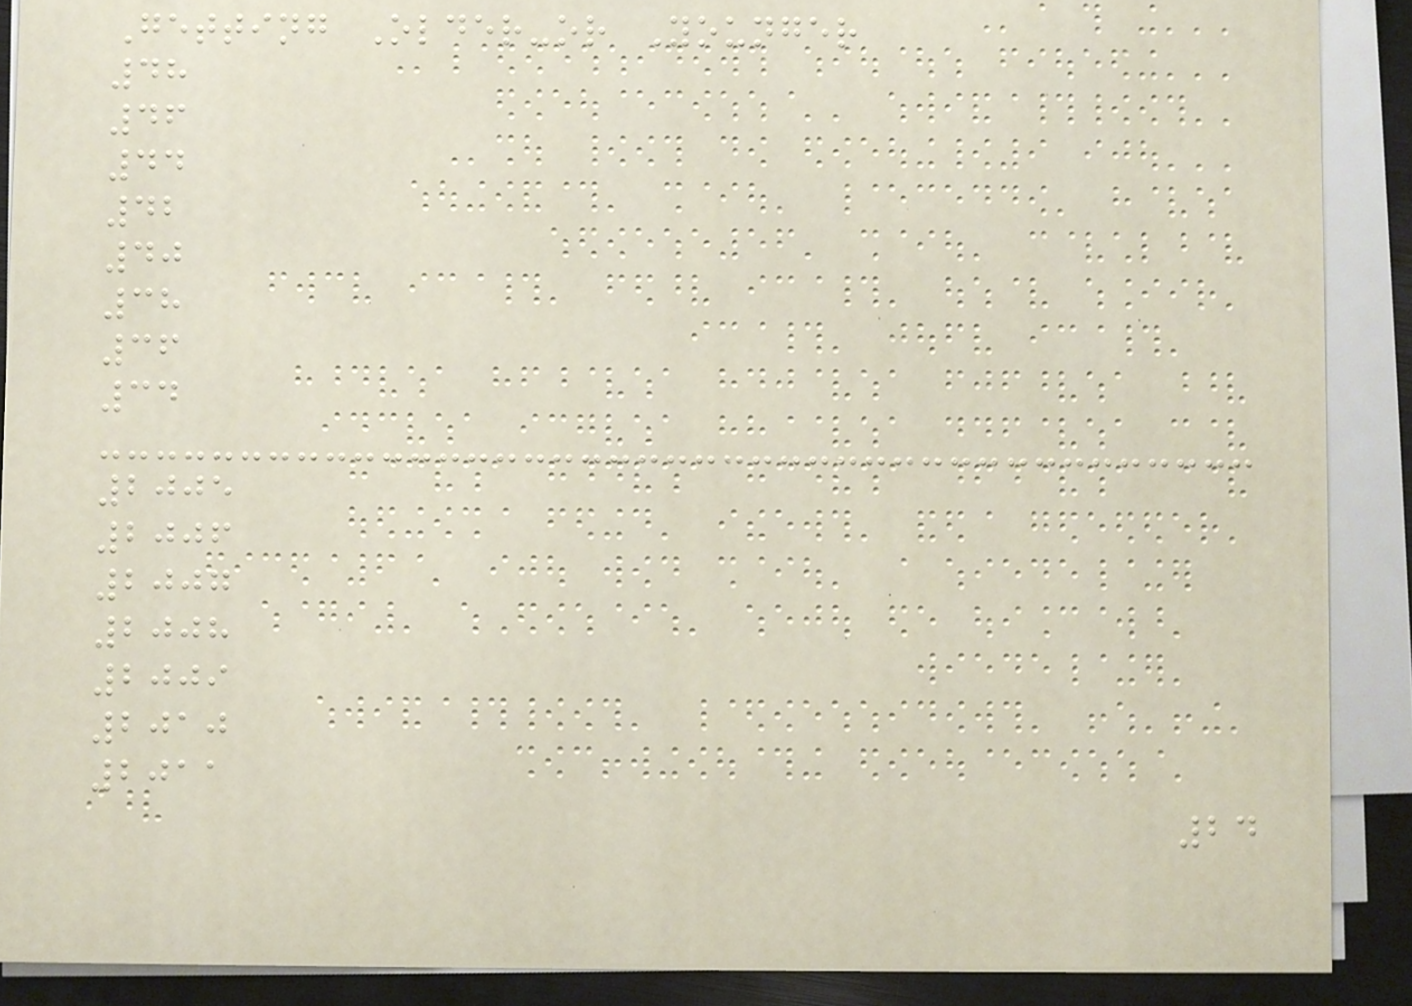Getting Older-or Younger
48
46
44
42
40
38
36
34
2005
2006
2007
2008
2009
2010
2011
24
